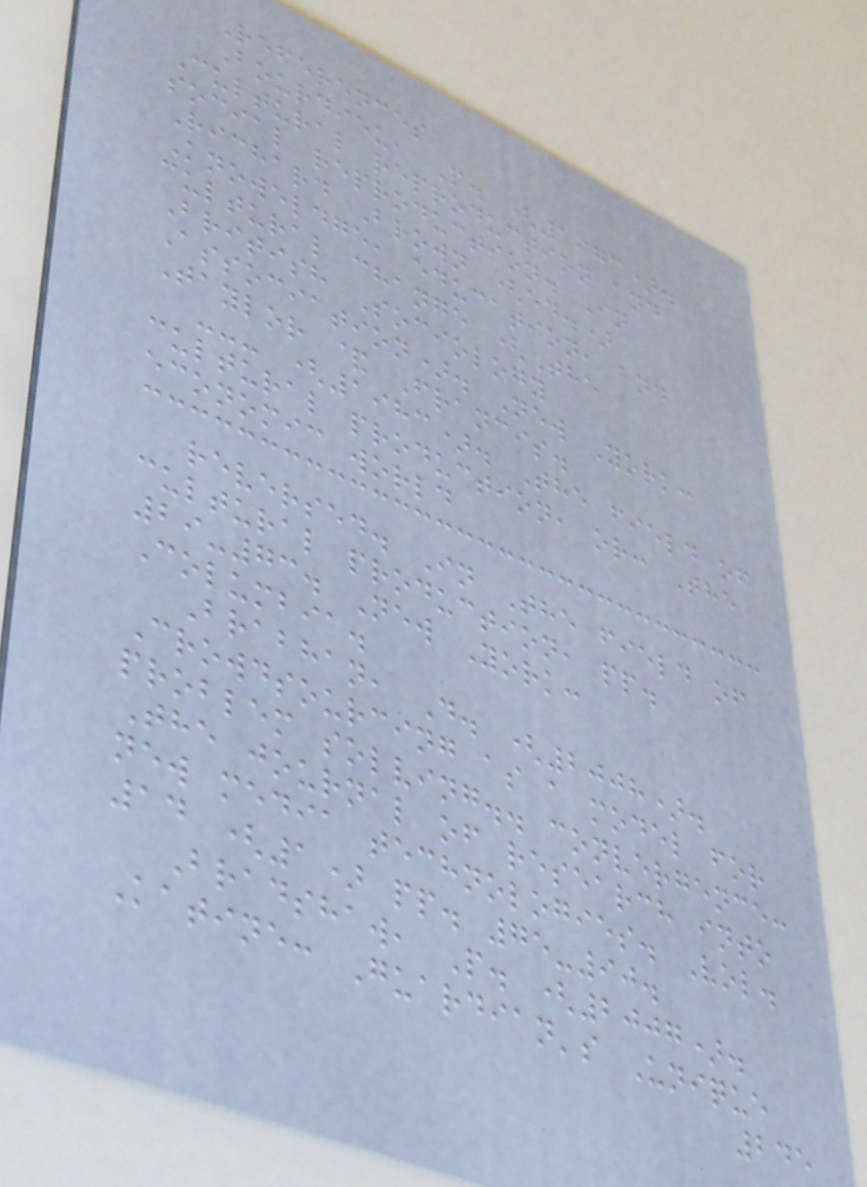References
Bourdieu, P. (1973).
Cultural reproduction and
social reproduction. In
Richard Brown (ed.)
Knoweldge, education, and
cultural change (The
British Sociology
Association). New York:
Taylor & Francis.
--- (1983). The field of
cultural production, or: The
economic world
reversed. In The field of
cultural production, pp.
29-73. New York:
Columbia.
Brabhan, D. (2008).
Crowdsourcing as a model for
problem solving.. convergence:
The journal of research into
new media technologies. Vol.
14 (1) pp. 75-90.
Bradshaw, P. (2007).
Katine: Guardian's Unique
245
